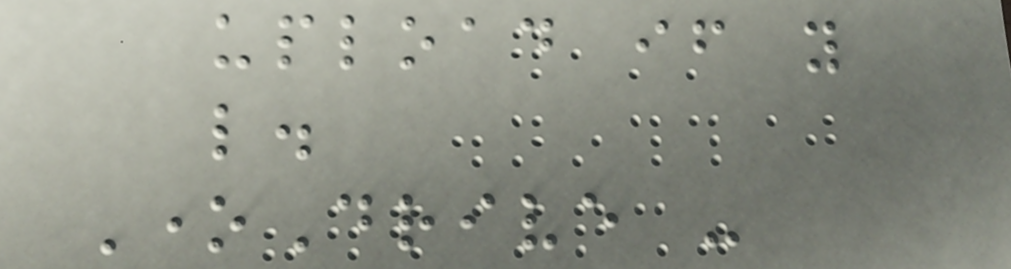upload if you
like.
OneDrive -
